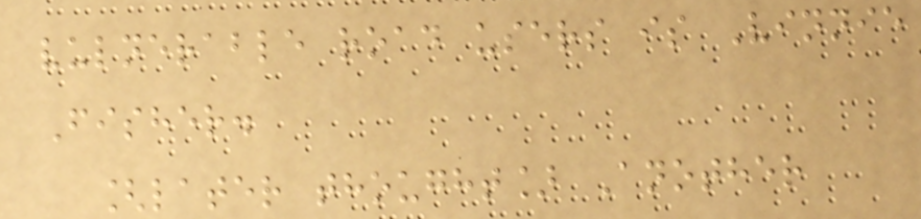vulnerable road users is Vinnie
Fisher.
[later thought] Another
